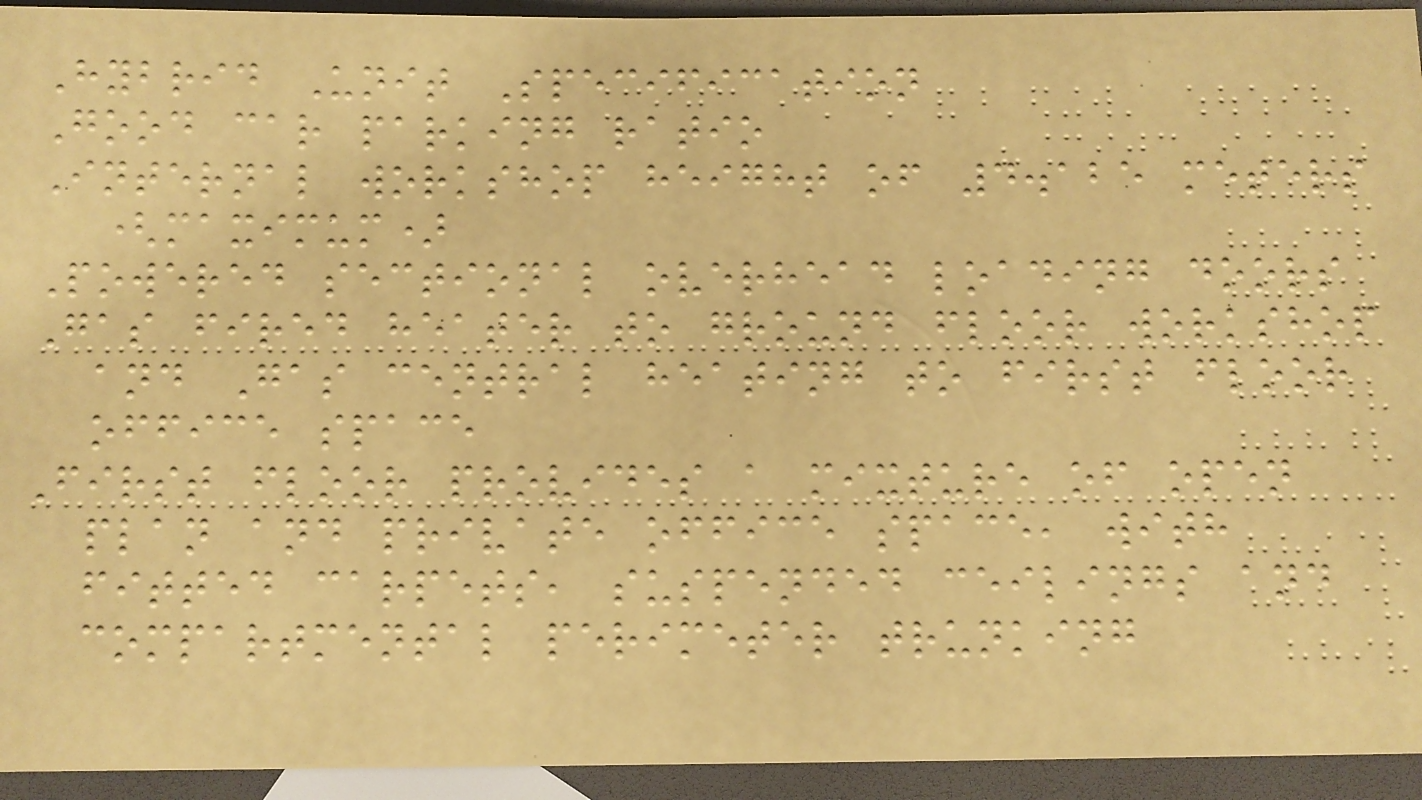Hybrid Unit Specification
Good car parking ratio
Internal workshop height of 4.125 meters
(maximum)
Powered sectional overhead loading doors
Gas fired heater to ground floor workshop
and Gas central heating to first floor
office space
First floor provides a mixture of open
plan and private office space, with
fitted carpets, suspended ceilings and
compartmental perimeter trunking
